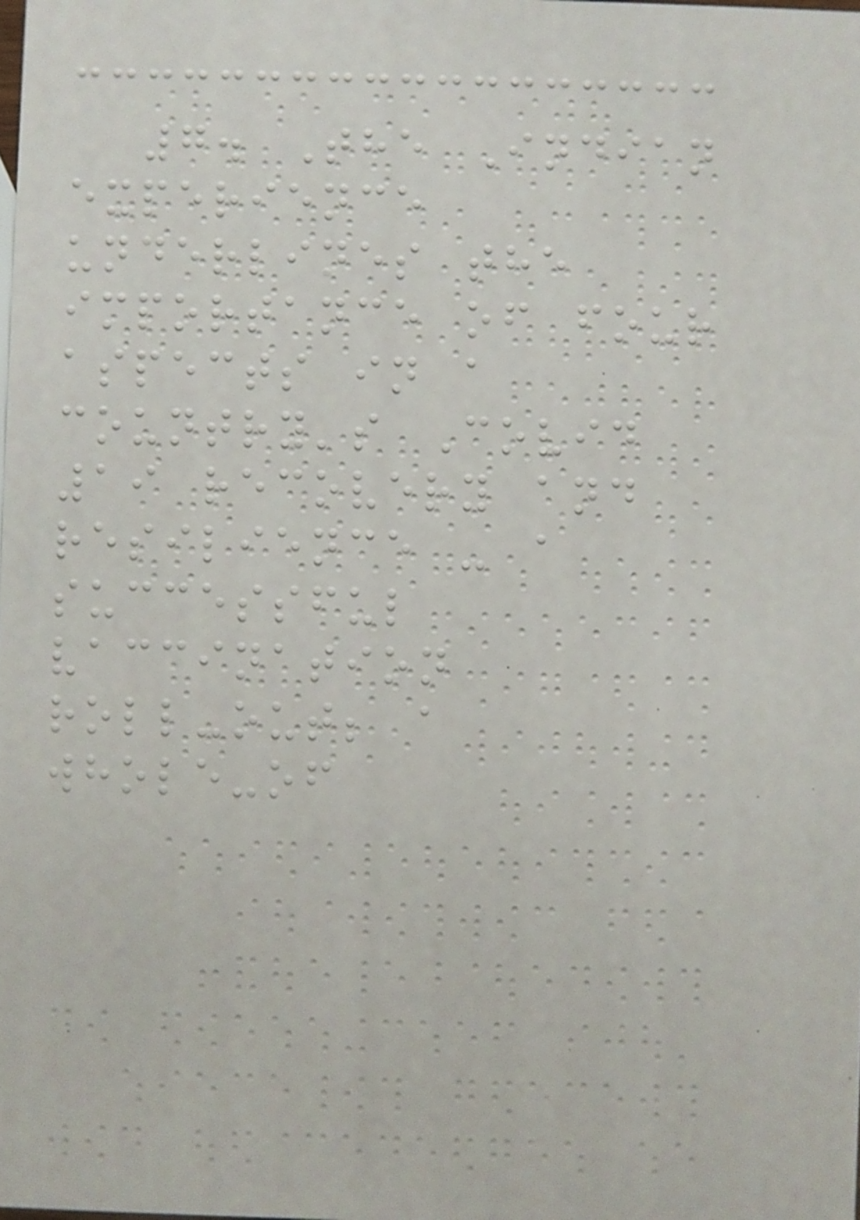7. The Indian
experience
underlines the
importance of four
aspects in a
country's Covid
19 recovery and
resilience - a
successful
vaccination
roll-out; a
whole-of
